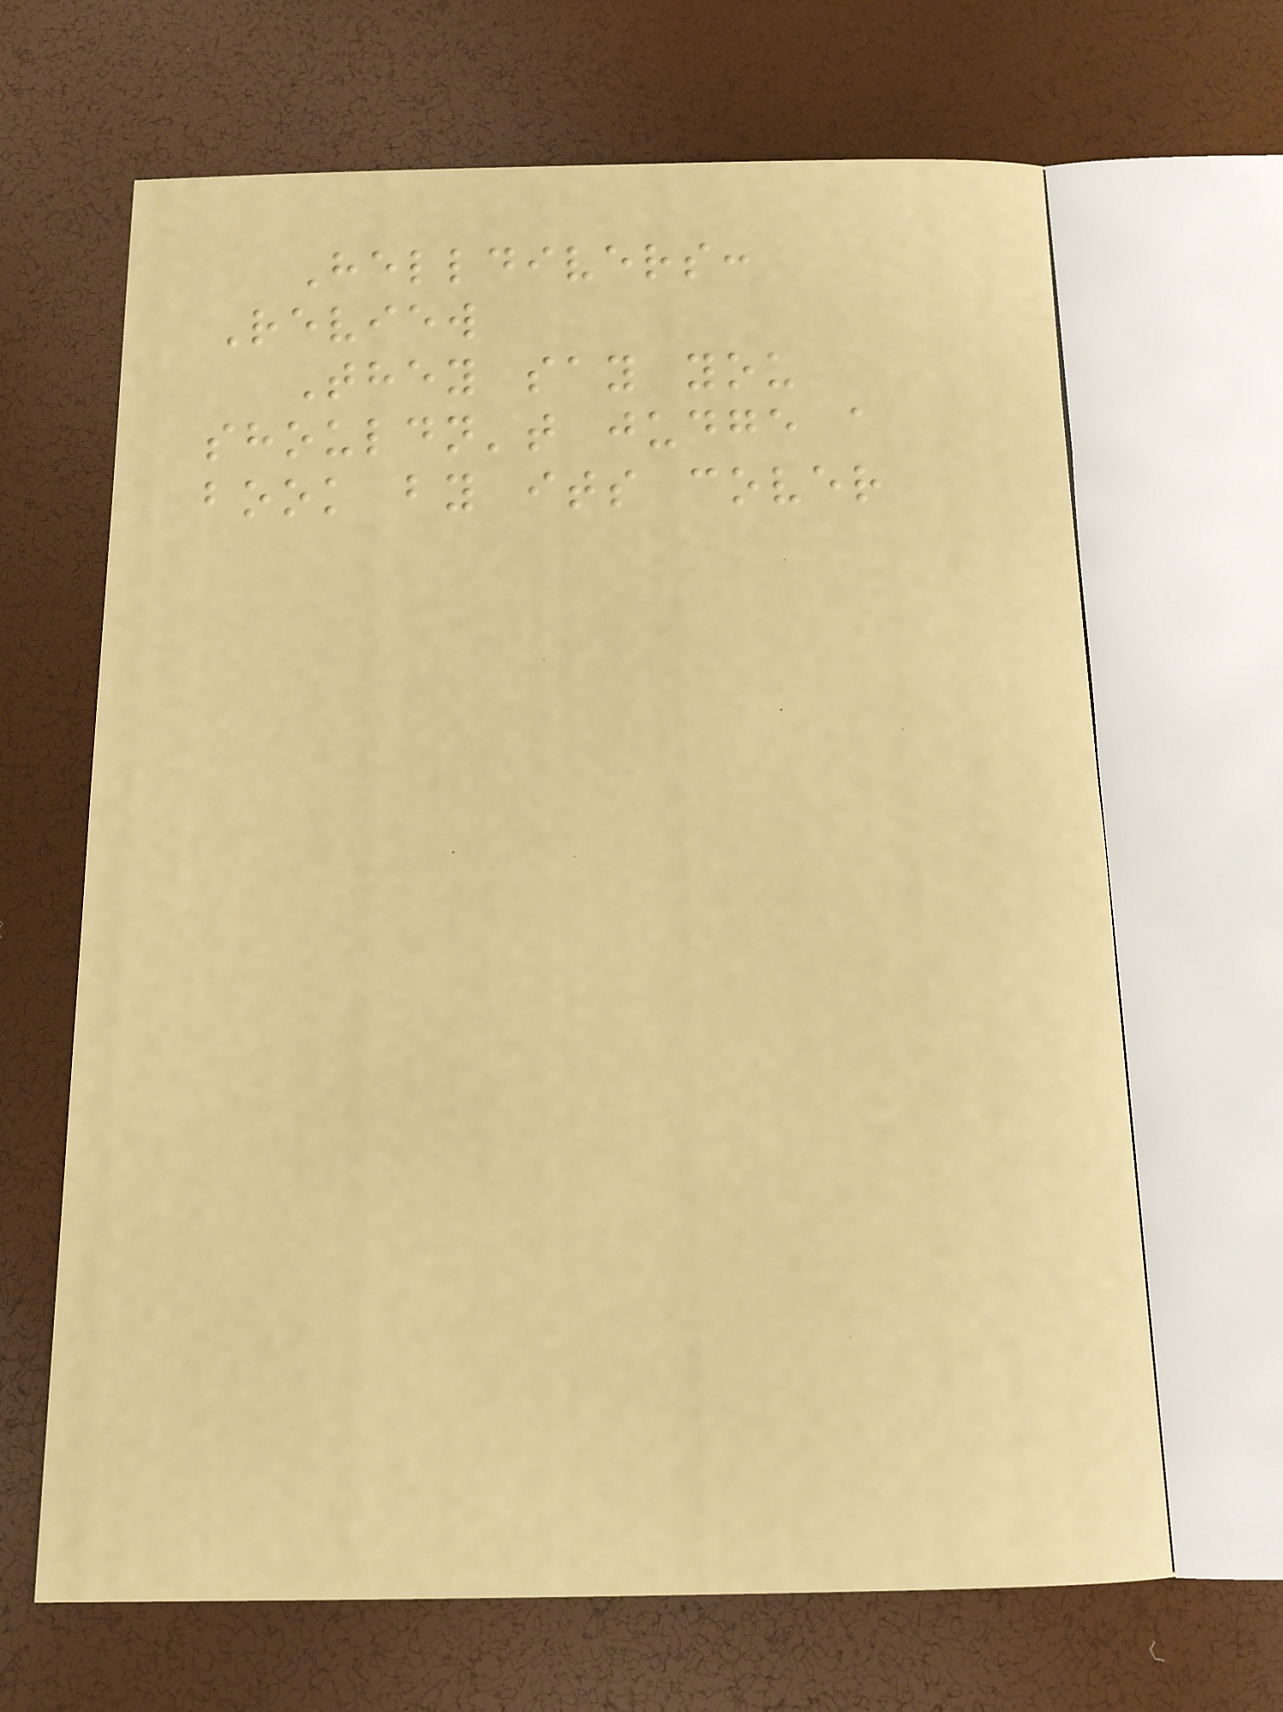Helldivers:
Review
They say you
shouldn't judge a
book by its cover
